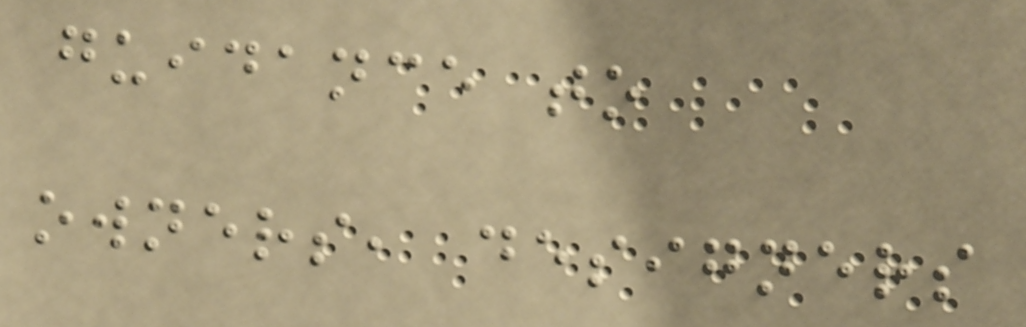guidance to
owners, designers
